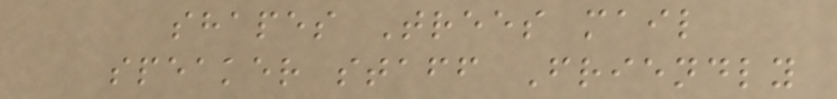shapes Trees mail
speaker staff Friendly
